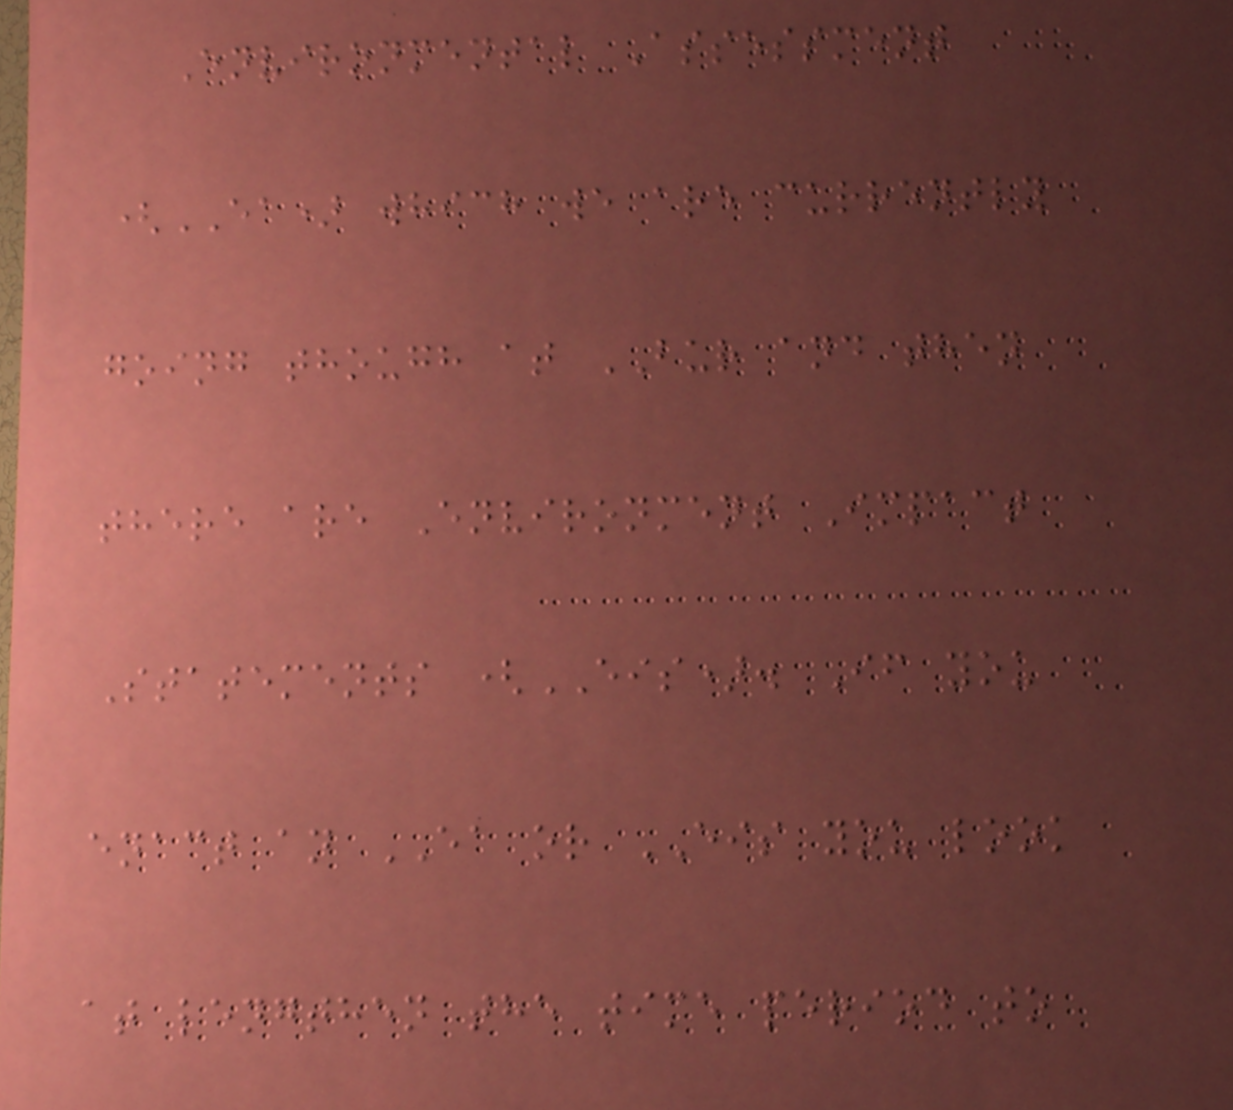Environmental Assessment
(EA) which we are currently
going though at BUR and then
there are Environment Impact
Statements (EIS). If you
enact an EA or EIS you look
at lengthen the time period to
